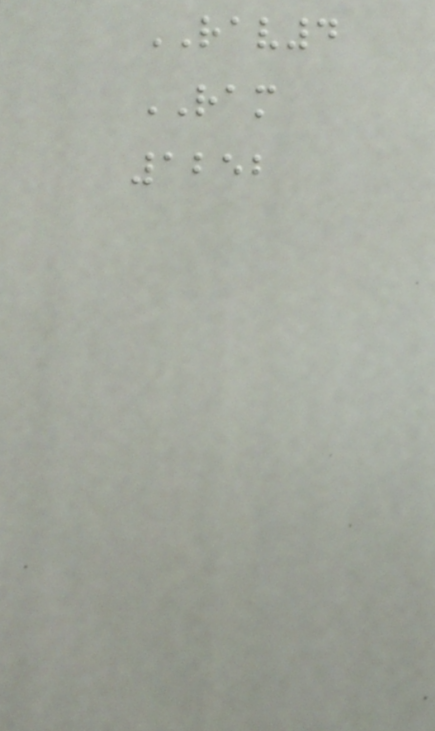RAV4
RAM
1252
